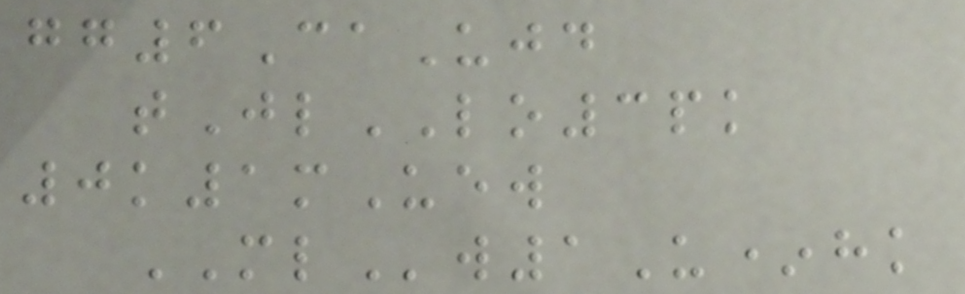gg6CaUjd
tJlLO3pk
0k1mUew
MLw1U*hk
